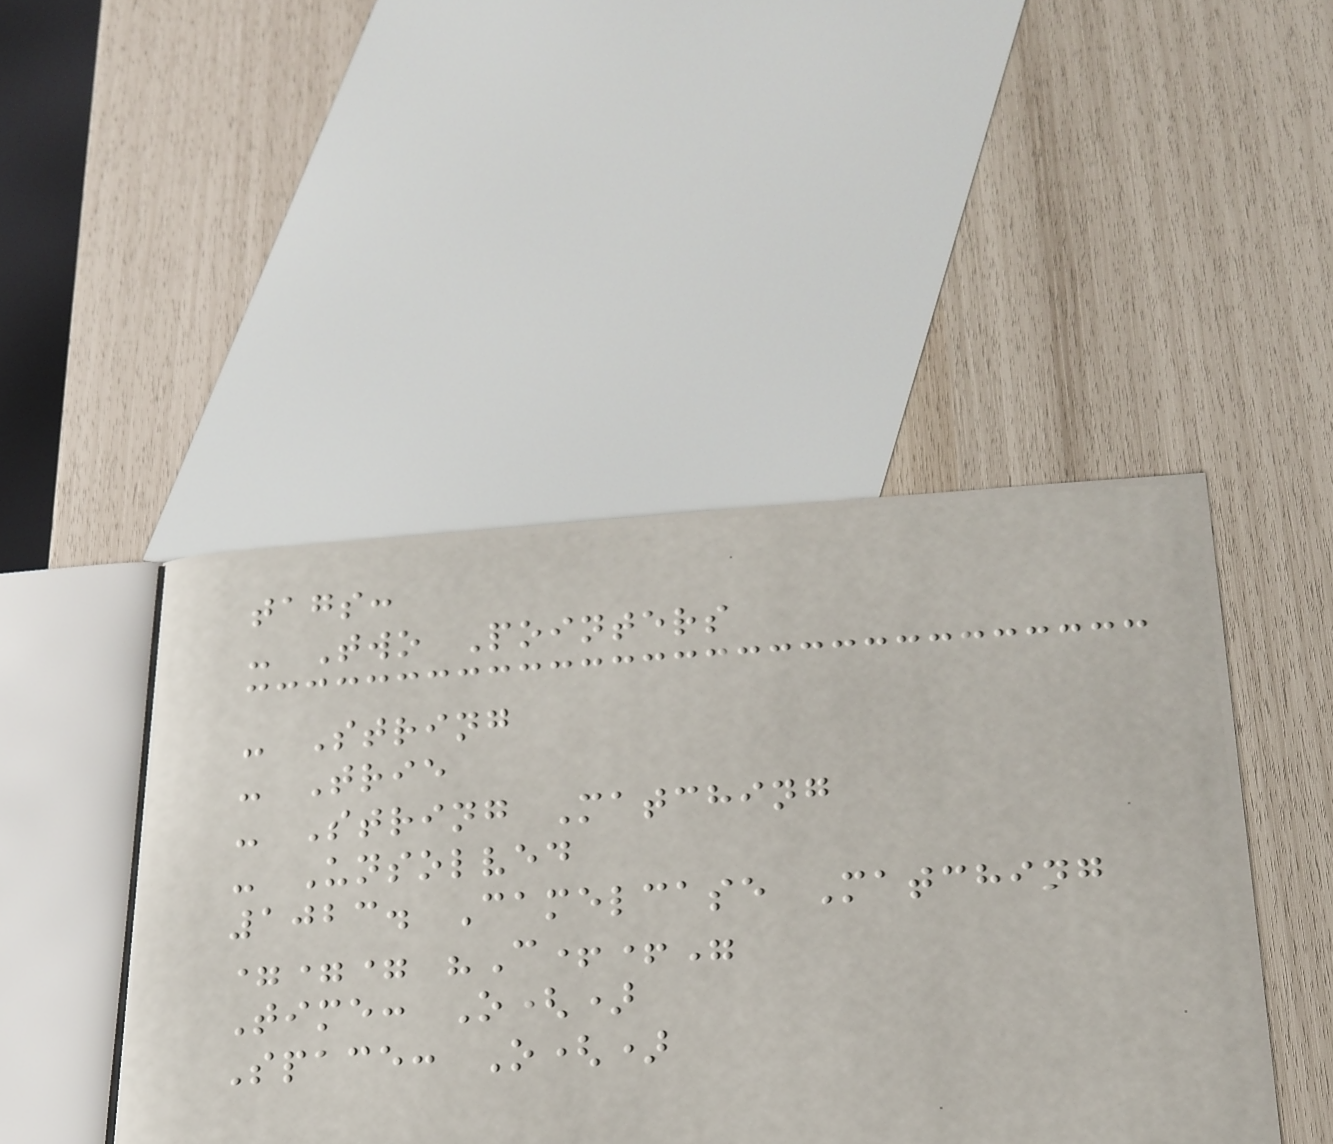tags:
- Two Pointers
- String
- Trie
- String Matching
- Unsolved
1023. Camelcase Matching
=== "C++"
Time: O()
Space: O()
